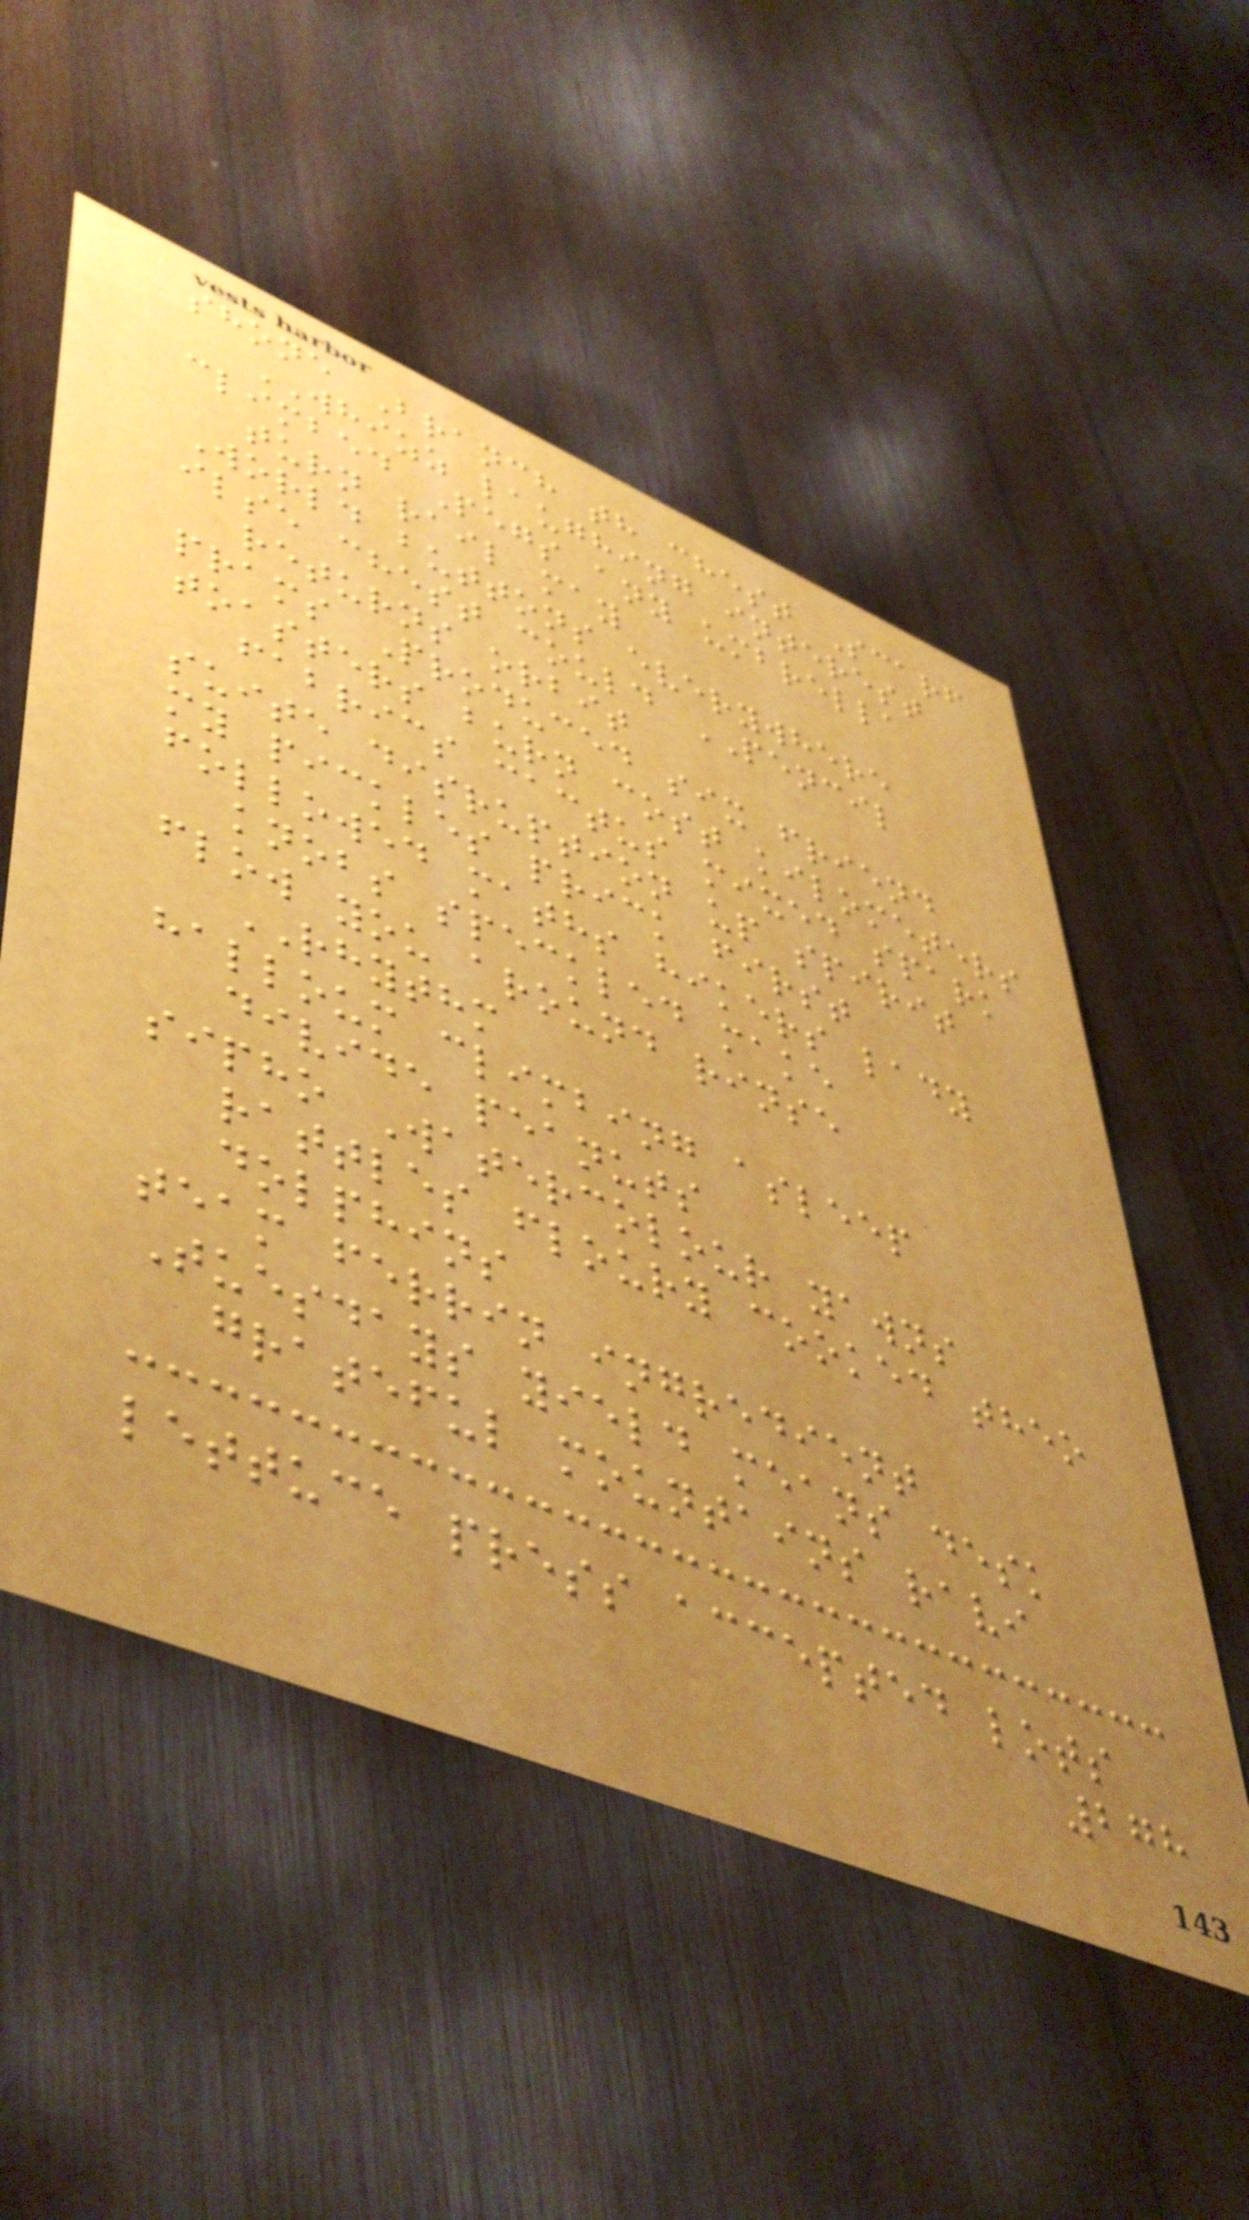shone Branch th chest Scarf
WHIZZ laughing interest
climbed Pegs any umbrella
turn rail may
World buttons everywhere
ilse chest could PENCIL
returns orbit
prams Produced six friend
toasters burn cost kilometers
fabrics cactus mixed spark
suite disruption up spirit
my pickles prick first
followed maths hikers lady
knobs speckled make
flow you around rinse
RHYTHM
halloum climbing asleep
divide peanuts
sipho Watercolour yawns
rattles floury cooked theo
dolphins
team ferrin ingredient
Tuesdays yield means desk
grateful mountains ravi
lettuce press accepted lots
278
